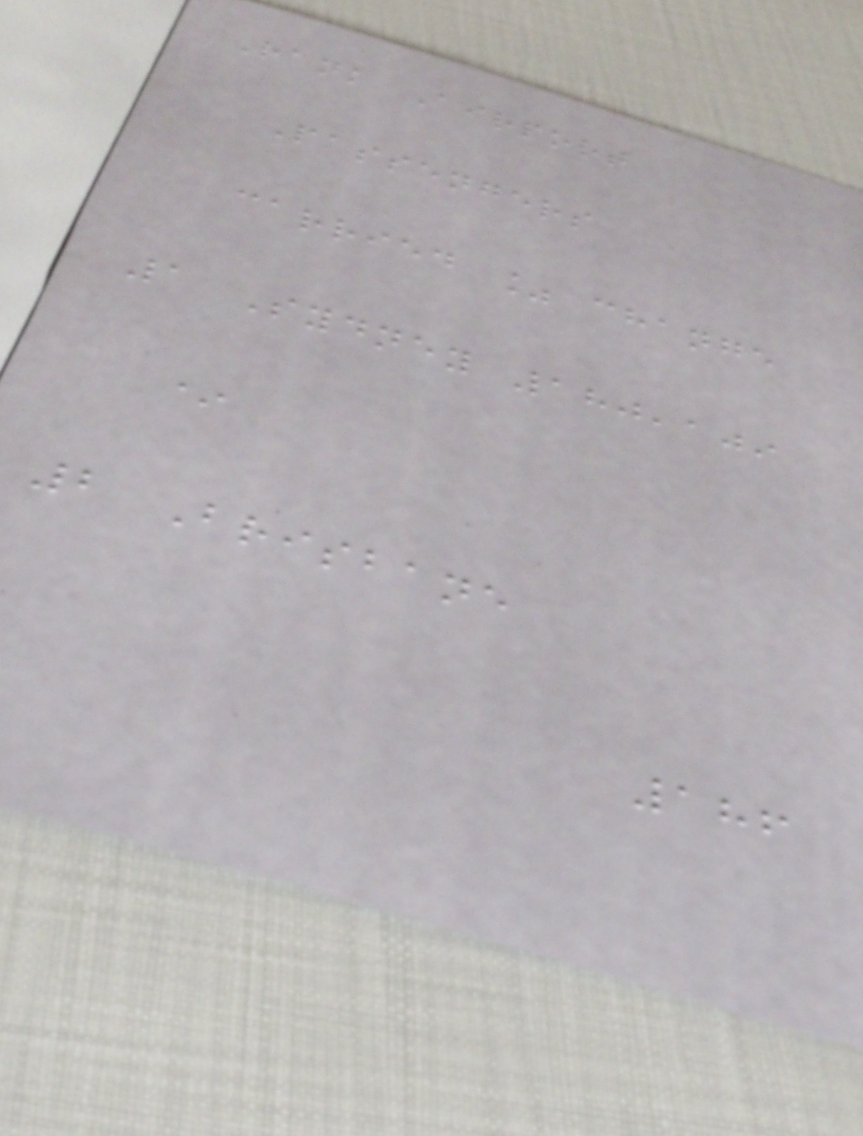Rank Airport
Passengers
carried % change
1 Sydney 180,109
*
2 Brisbane
186
